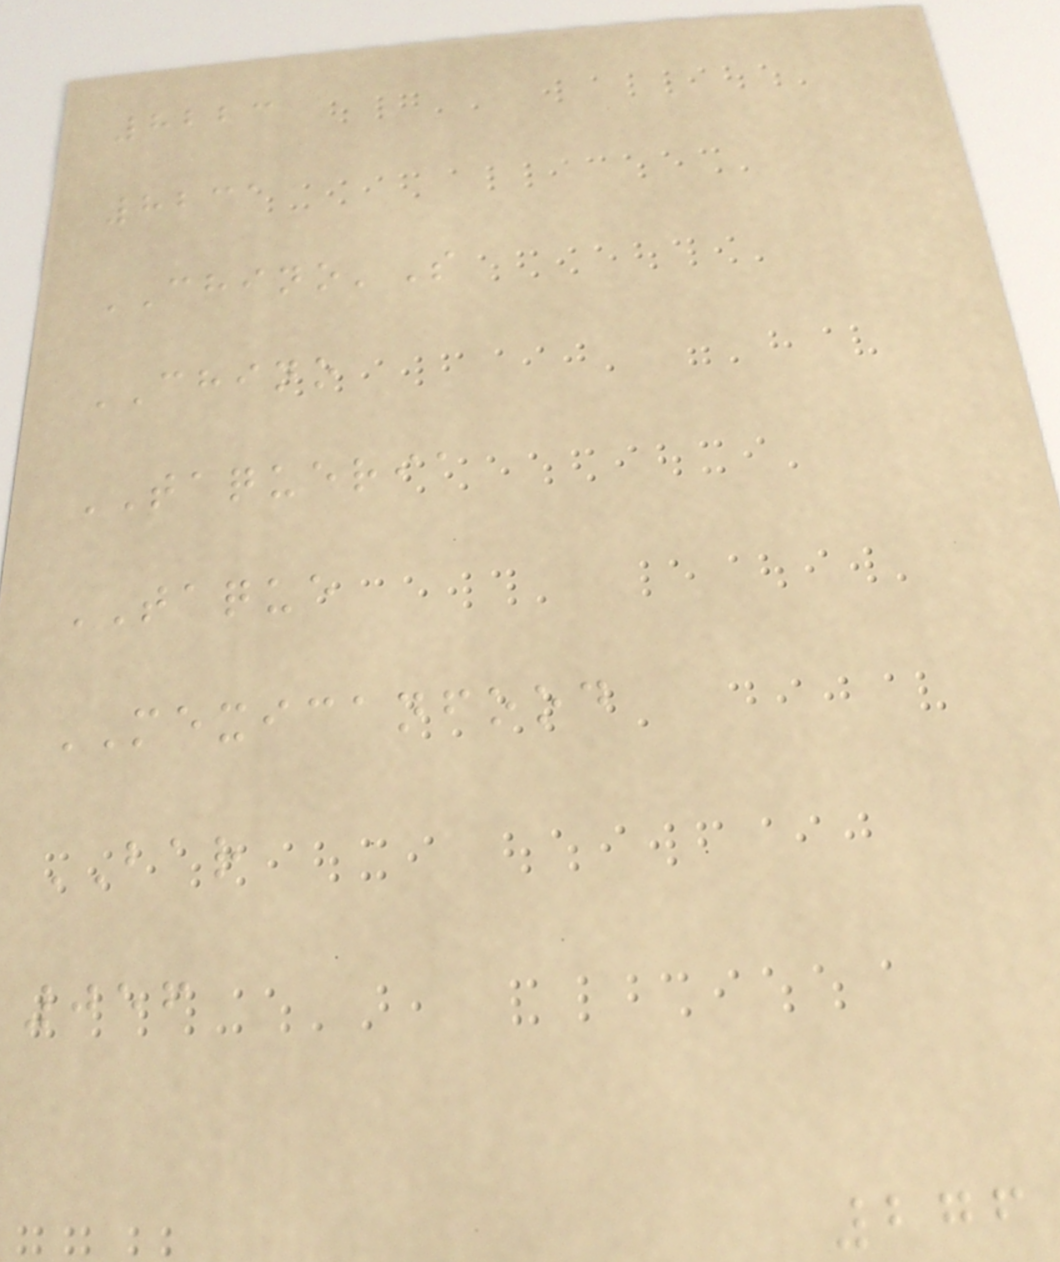8223
8231
CHINO'S
CHINO
TAQUERIA
TAQUE
MEXICANFOOD
BAR
056
276
